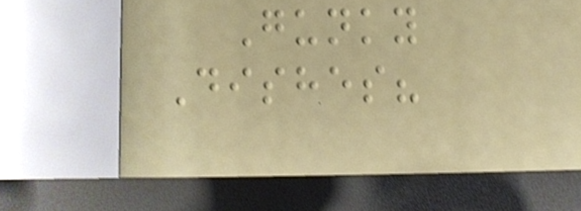Gunky
Dishes?
